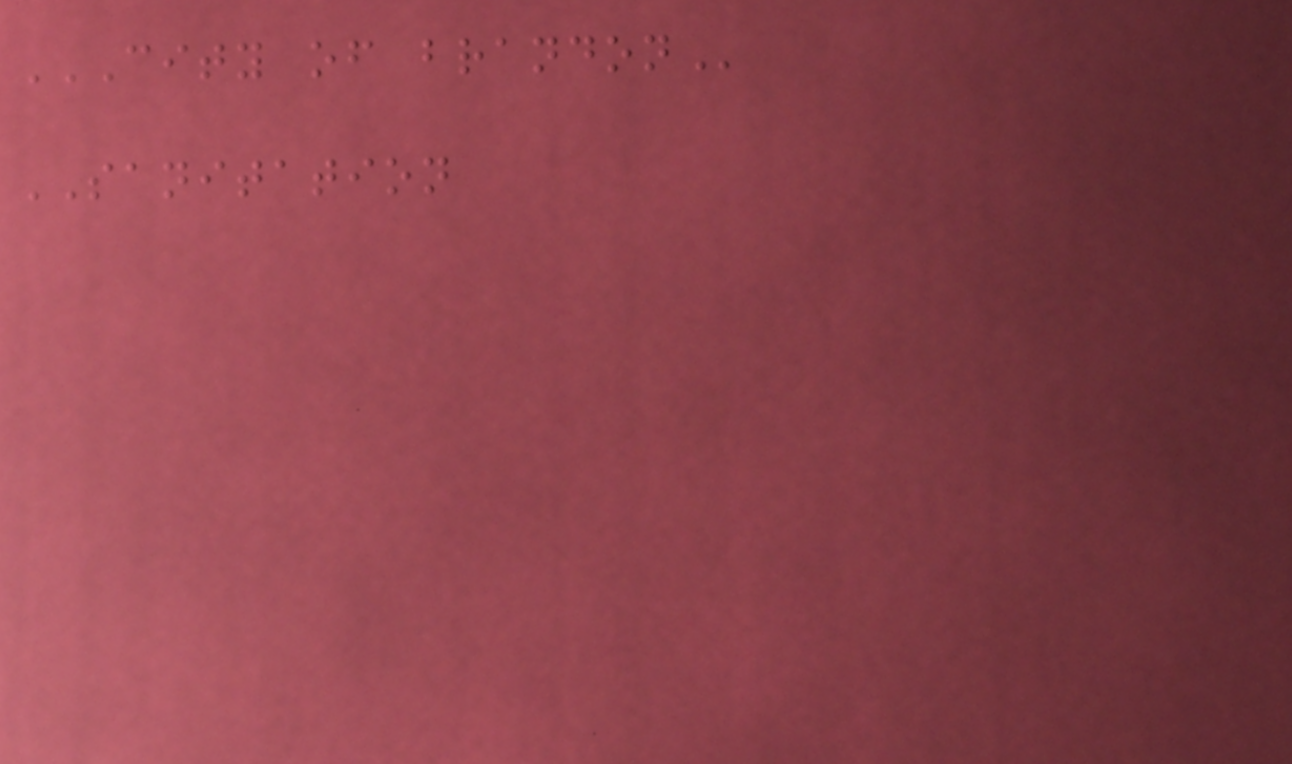CITY OF BRANDON
SANITATION
